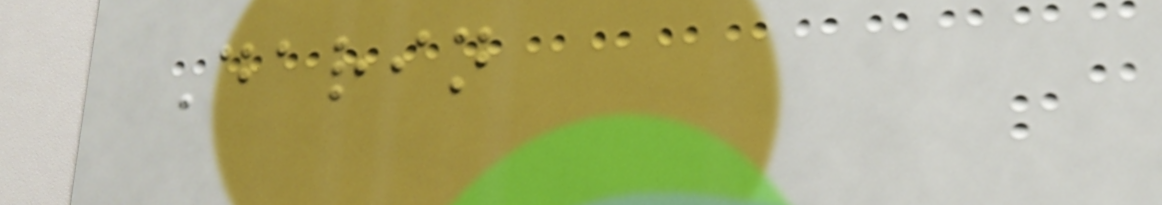Darin
